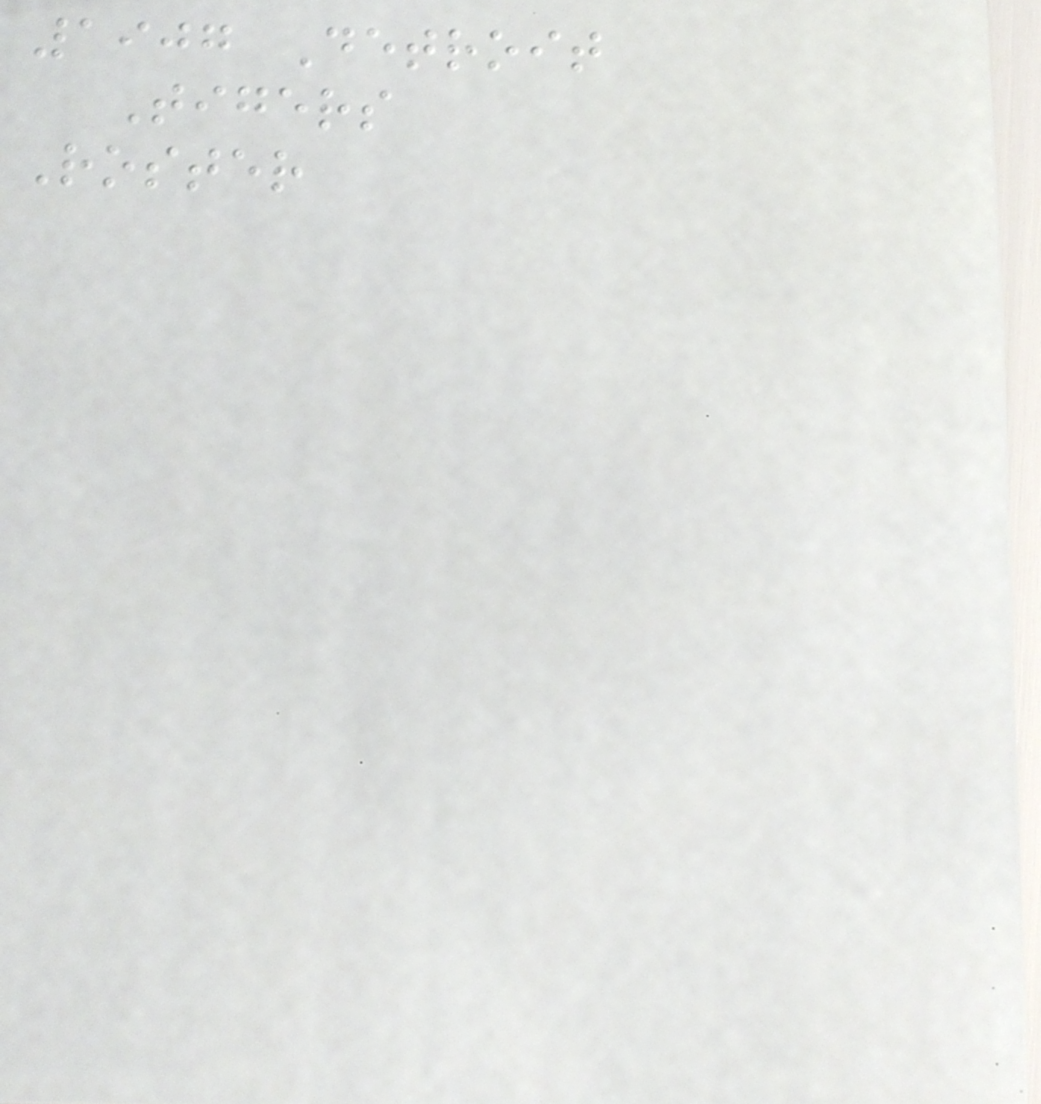1907 Detroit
Tigers
Roster
